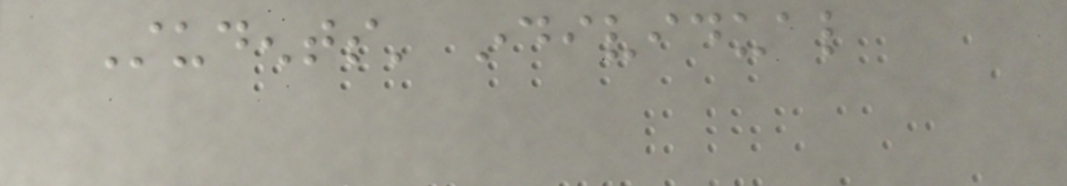Students' individual
